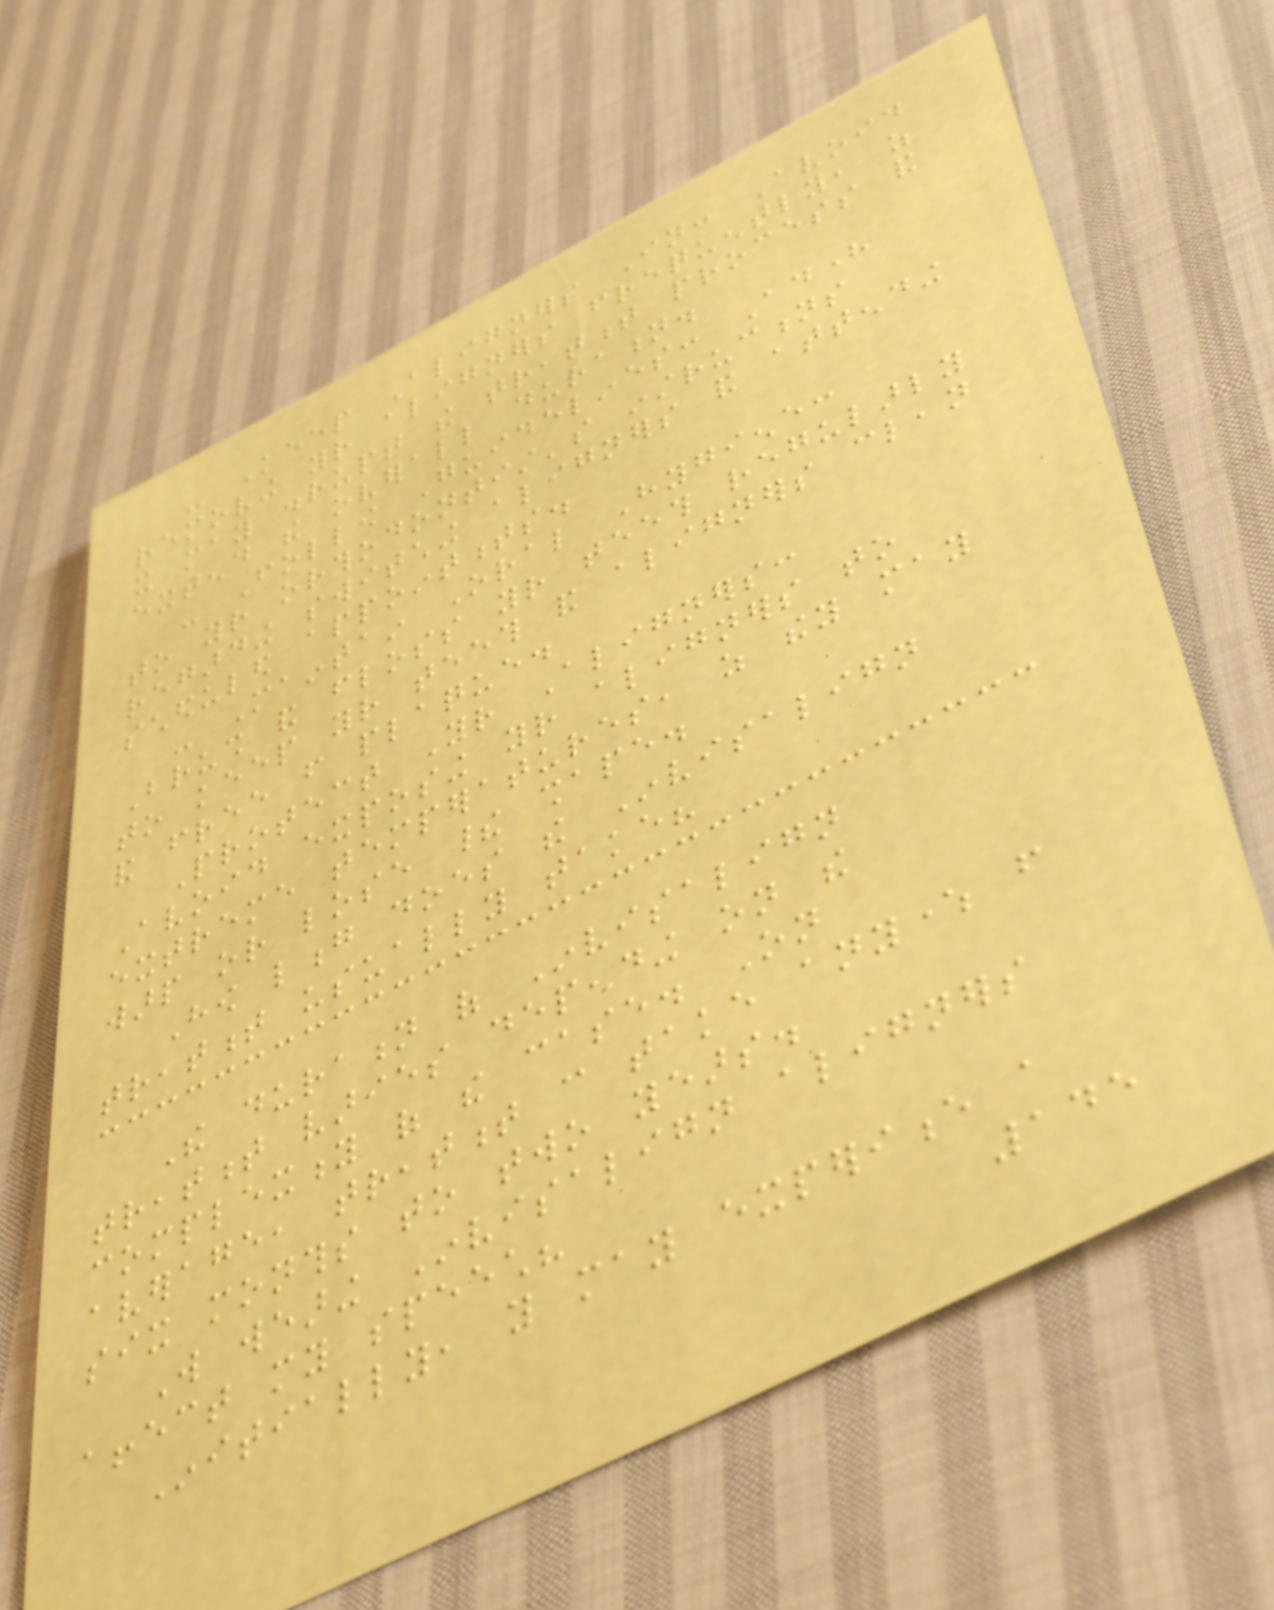- Keep Aligners In: Avoid
removing your aligners frequently, as
it may disrupt the treatment process and
extend the overall duration.
- Follow Guidelines: Adhere
to your orthodontist's instructions
regarding switching aligners and attending
scheduled appointments.
- Maintain Oral Hygiene:
Brush and floss your teeth regularly
to keep your teeth and aligners clean
and free from plaque.
Protect Your Aligners:
Avoid exposing your aligners to
extreme temperatures, as they may
warp or lose their shape.
How long does the Invisalign
treatment usually take?
The duration of Invisalign
treatment varies depending on the
complexity of the case. On
average, treatment can take anywhere from
six months to two years.
Will wearing Invisalign aligners
affect my speech?
Initially, you may experience a
145
